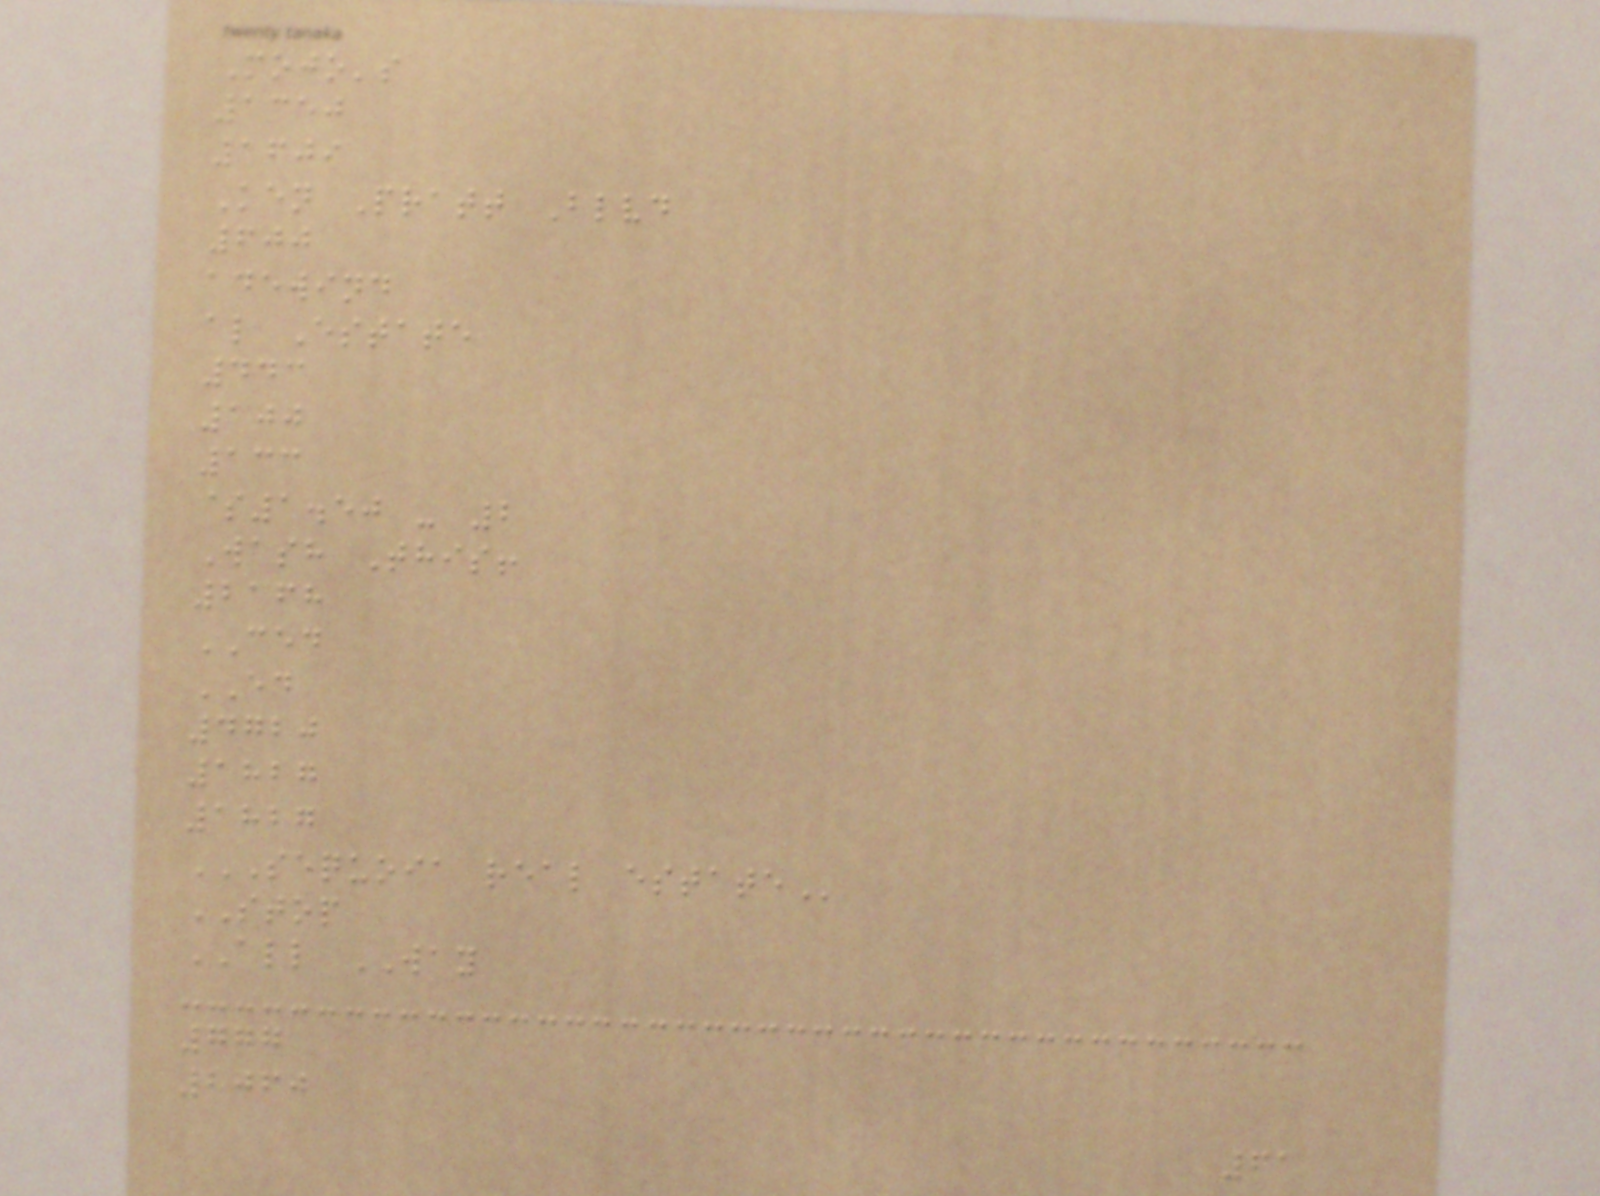Mojo's
1350
1609
Ken Pratt Blvd
600
adewind
al Estate
443
100
133
$1.50 - 2
Wash This!
2168
CED
ED
4720
1827
1827
SEQUOIA REAL ESTATE
STOP
ALL WAY
777
2060
61
